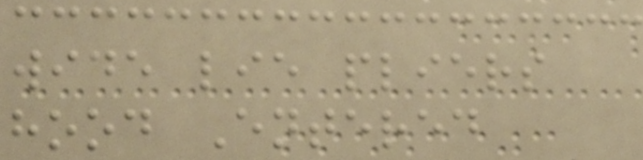wide lie pliers
hood Entered
